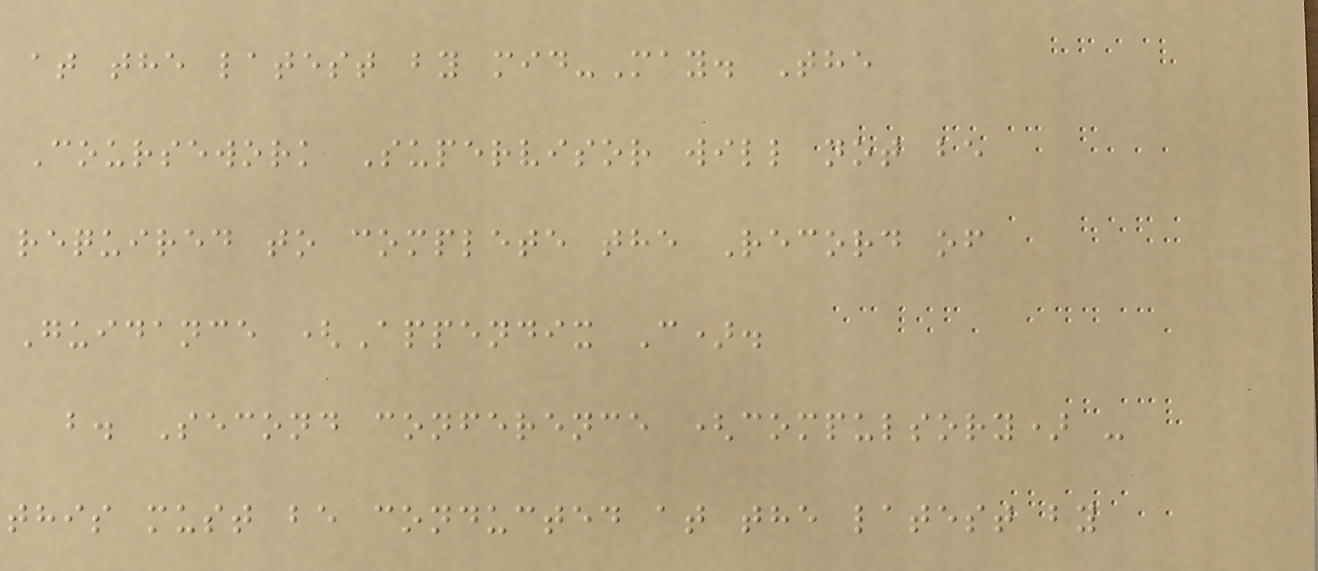at the latest by mid-May. The
Coursework Supervisor will not be
required to complete the Record of
Guidance (Appendix C).
b. Second conference (compulsory) -
this must be conducted at the latest by
